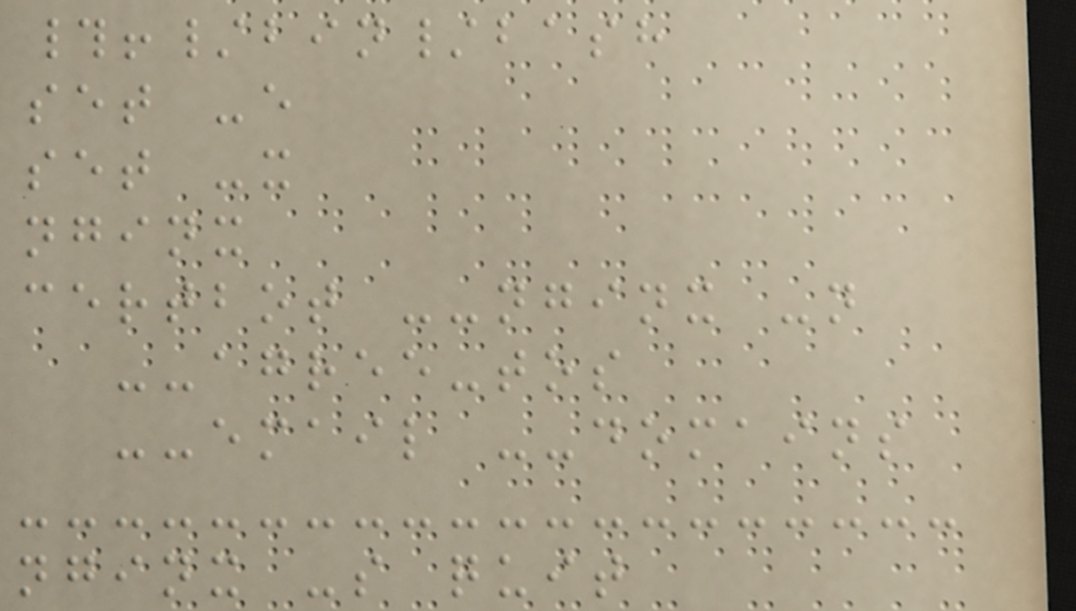#!/bin/bash
set -e
set -x
nginx
certbot --nginx -n
--agree-tos
--email --domains
nginx -s quit
